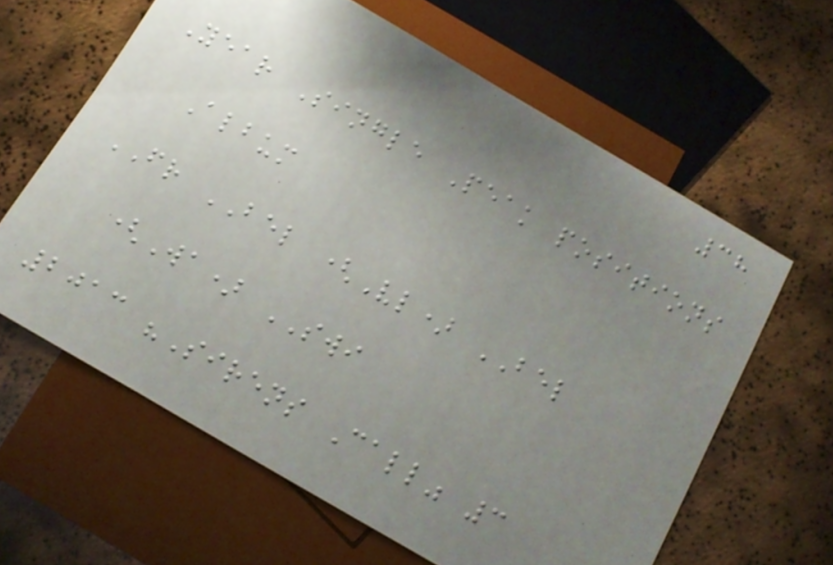38
Year Single Peak positions
Album
FR BEL (Vl) BEL
(Wa) SWI
2013 "Sirens Call" 3
